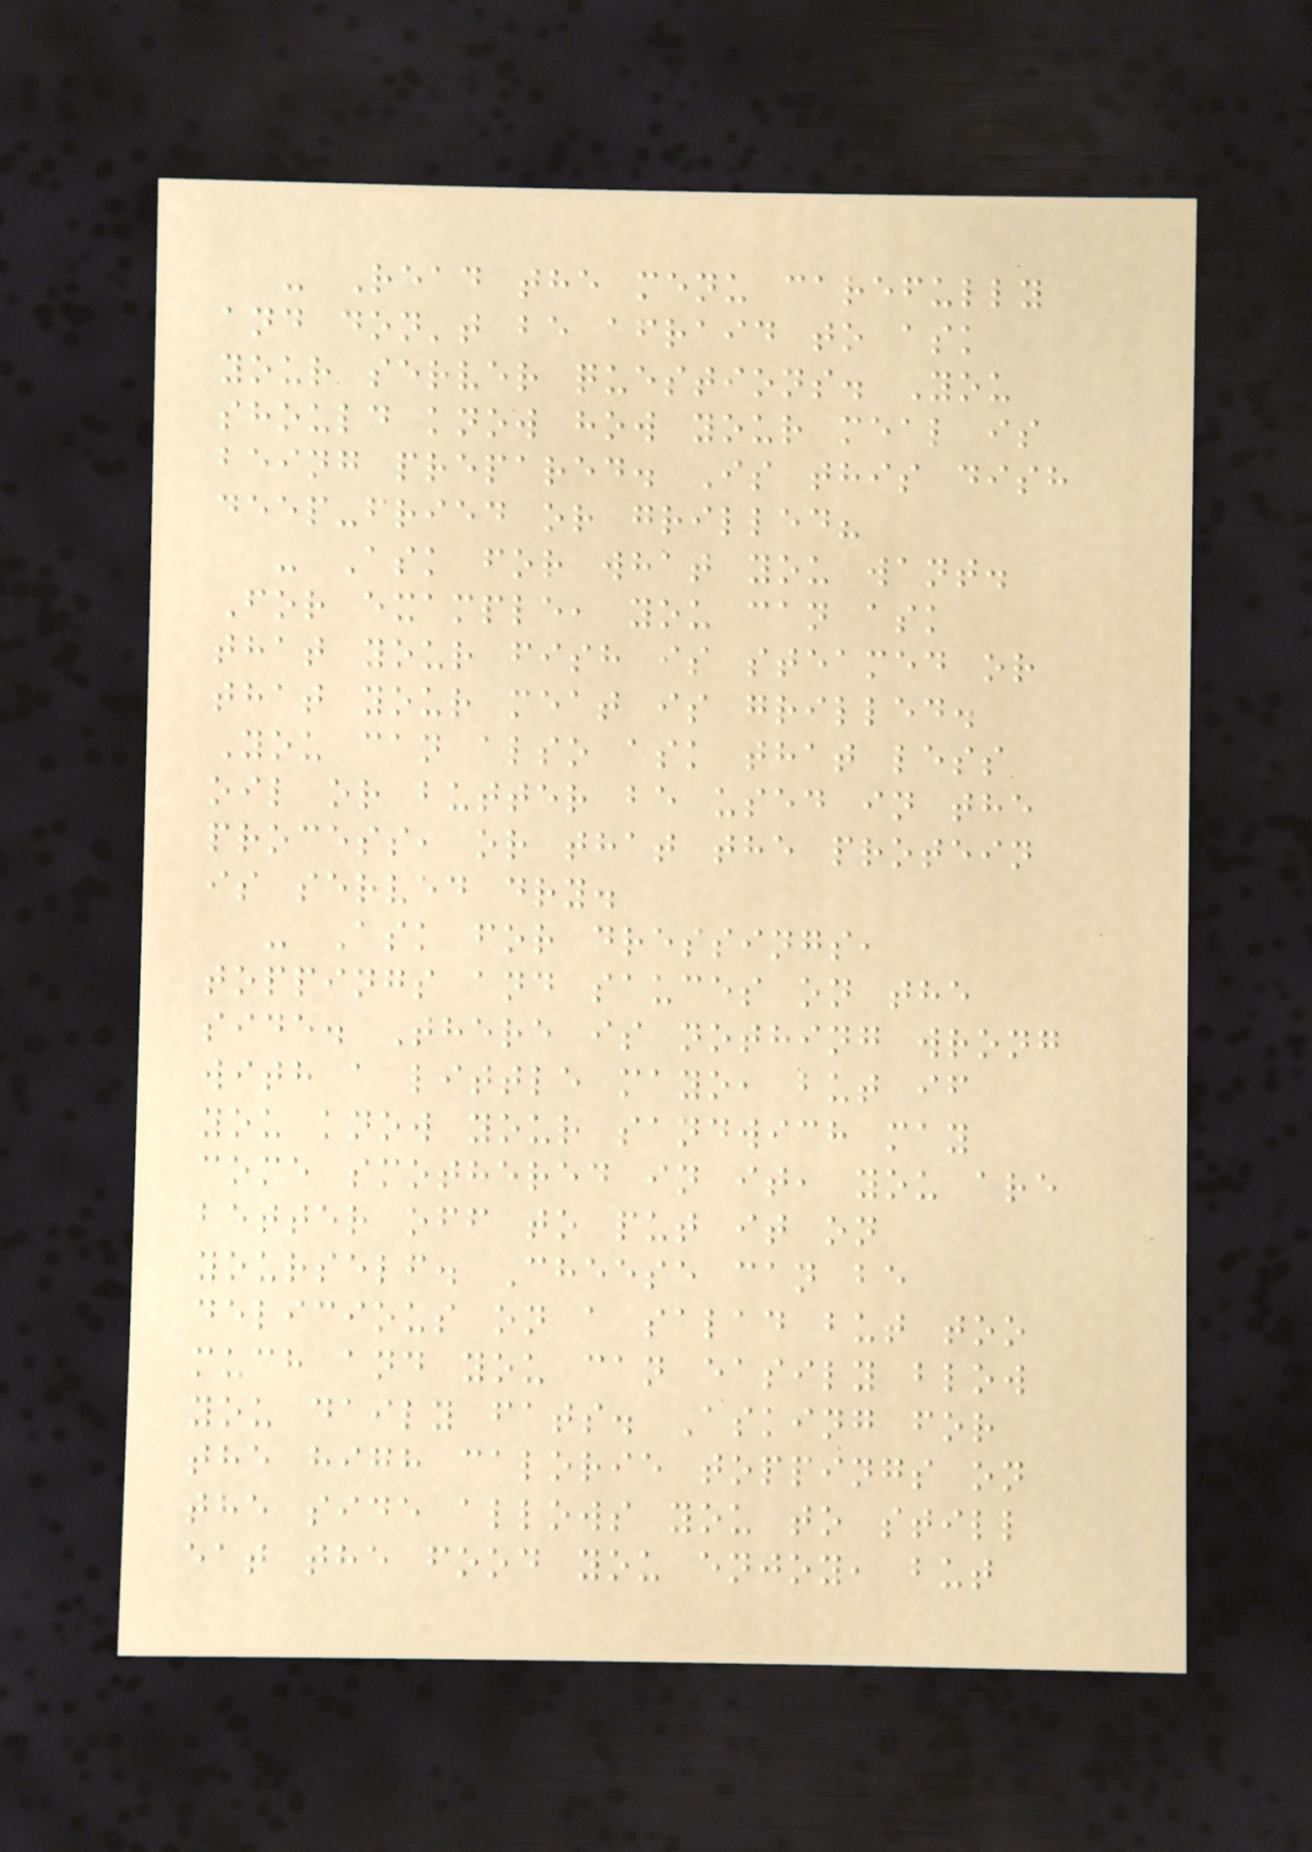- Read the menu carefully
and don't be afraid to ask
your server questions. You
should know how your meal is
being prepared. Is this dish
deep-fried or grilled?
- Ask for what you want.
For example, you can ask
that your fish is steamed or
that your meat is grilled.
You can also ask that less
oil or butter be used in the
process, or that the protein
is served dry.
- Ask for dressings,
toppings and sauces on the
side. There is nothing wrong
with a little mayo, but if
you know your sandwich may
come smothered in it, you are
better off to put it on
yourself. Cheese can be
delicious on a salad but too
much and you can easily blow
you daily fats. Asking for
the high calorie toppings on
the side allows you to still
eat the food you enjoy, but
